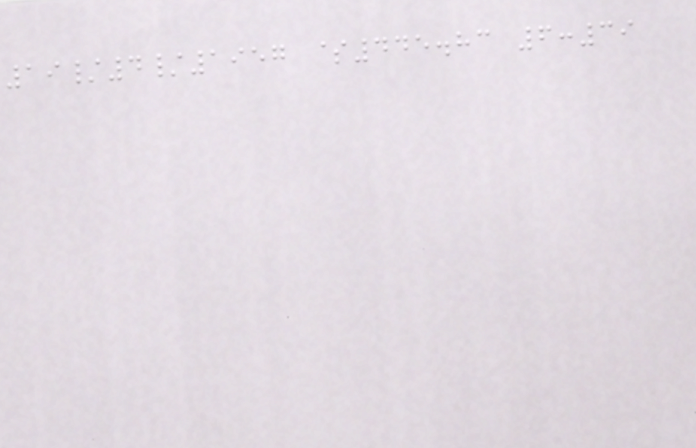19/4/1957 $445.83 6:39
